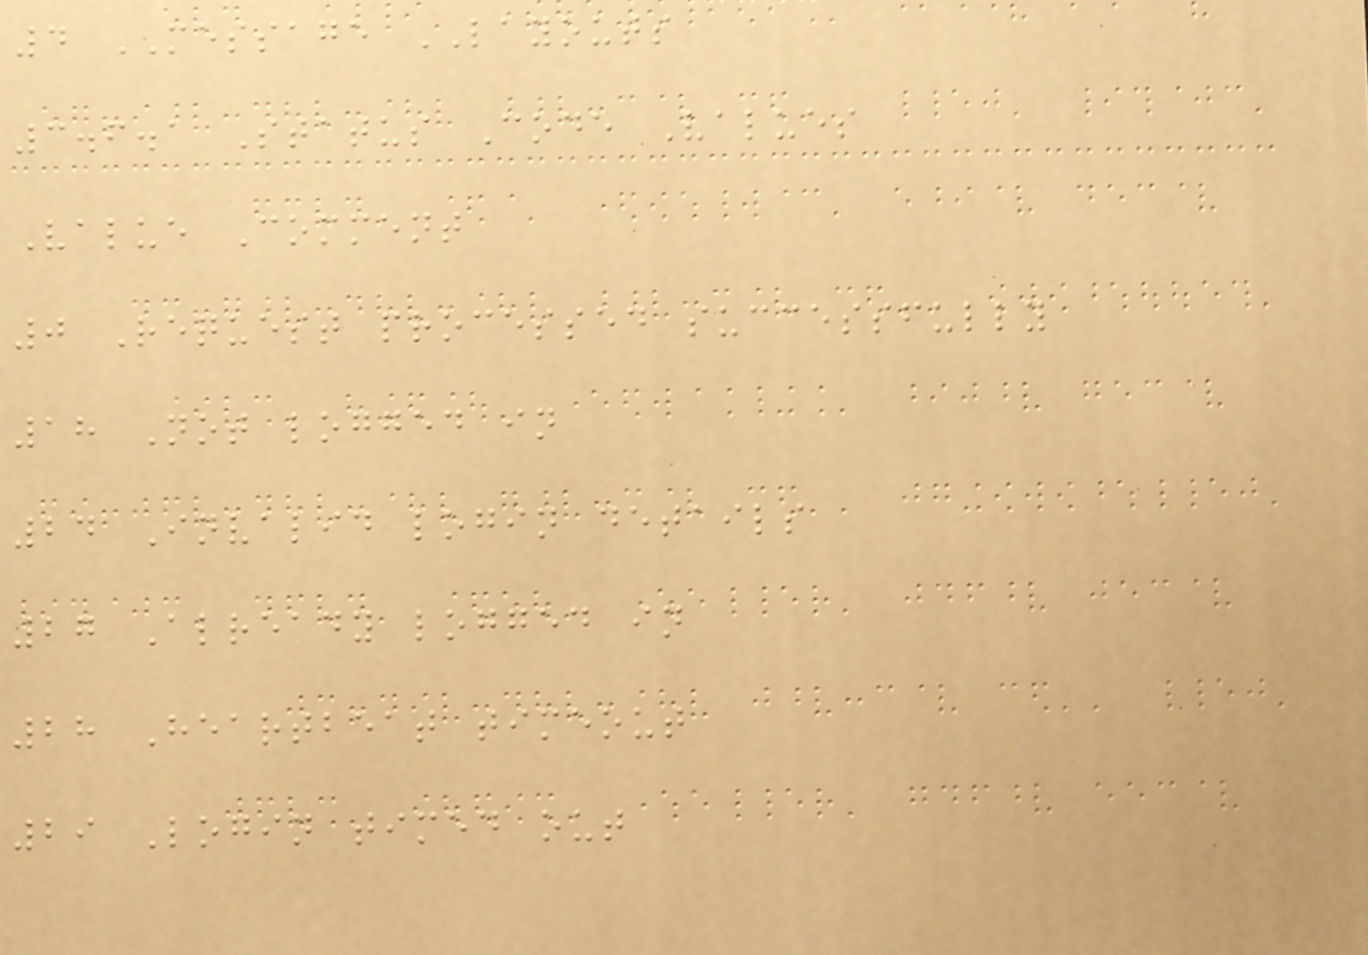4 MESSAGE LAYOUTS
3.6.1 Status Code Values
Value Comment
0 Request processed successfully
18 Not logged in
24 Invalid login details
27 Already logged in
28 Heartbeat timeout
29 Login timed out
